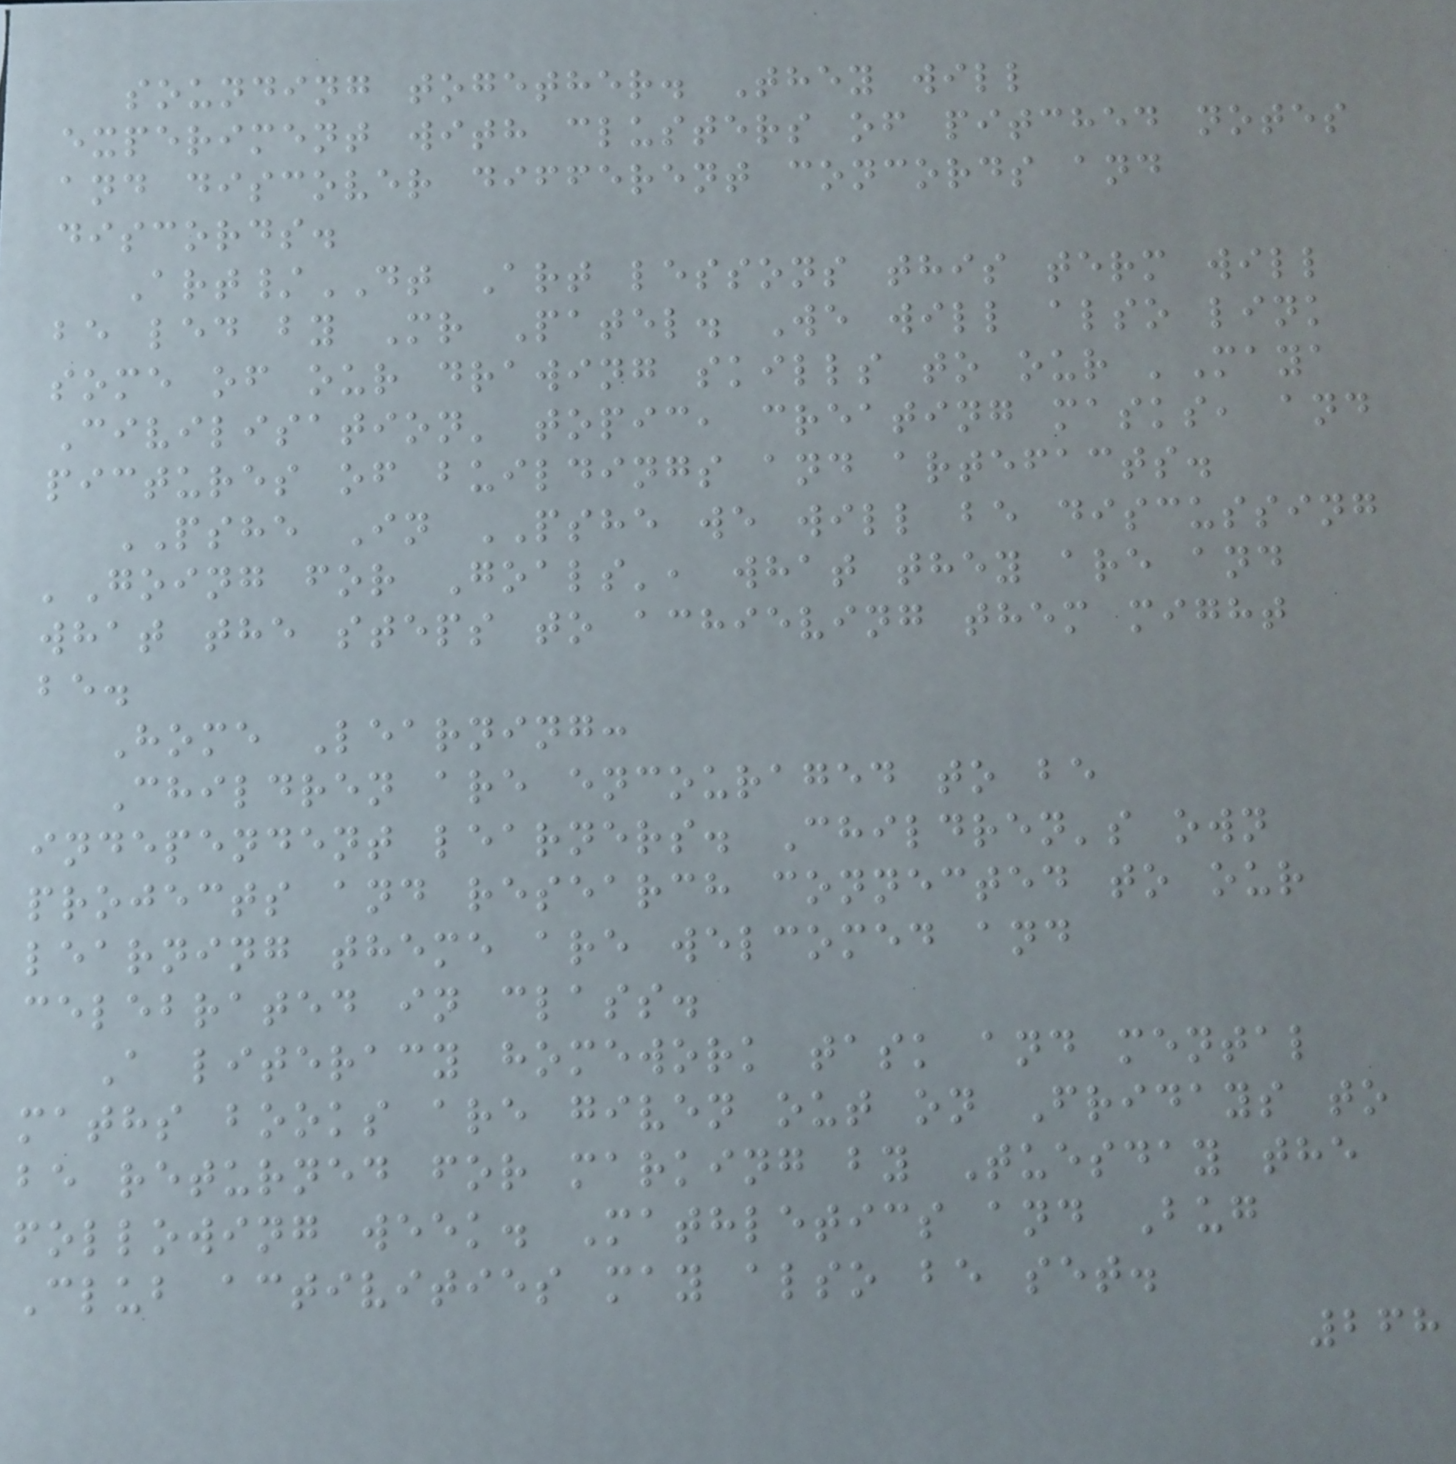sounding together. They will
experiment with clusters of pitched notes
and discover different concords and
discords.
Art/DT Art lessons this term will
be led by Mr Patel. We will also link
some of our drawing skills to our 'Maya
Civilisation' topic, creating masks, and
pictures of buildings and artefacts.
PSHE In PSHE we will be discussing
'Going for Goals', what they are and
what the steps to achieving them might
be.
Home Learning:
Children are encouraged to be
independent learners. Children's own
projects and research connected to our
learning theme are welcomed and
celebrated in class.
A literacy homework task and mental
maths books are given out on Fridays to
be returned for marking by Tuesday the
following week. Mathletics and Bug
Club activities may also be set.
268
